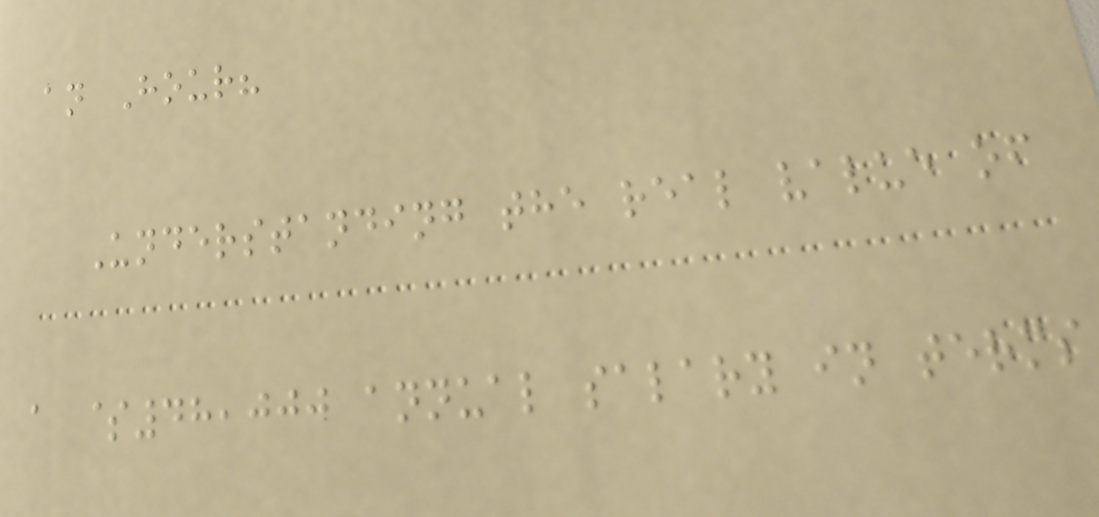an Hour?
Understanding the real value of
a $48,000 annual salary in terms
